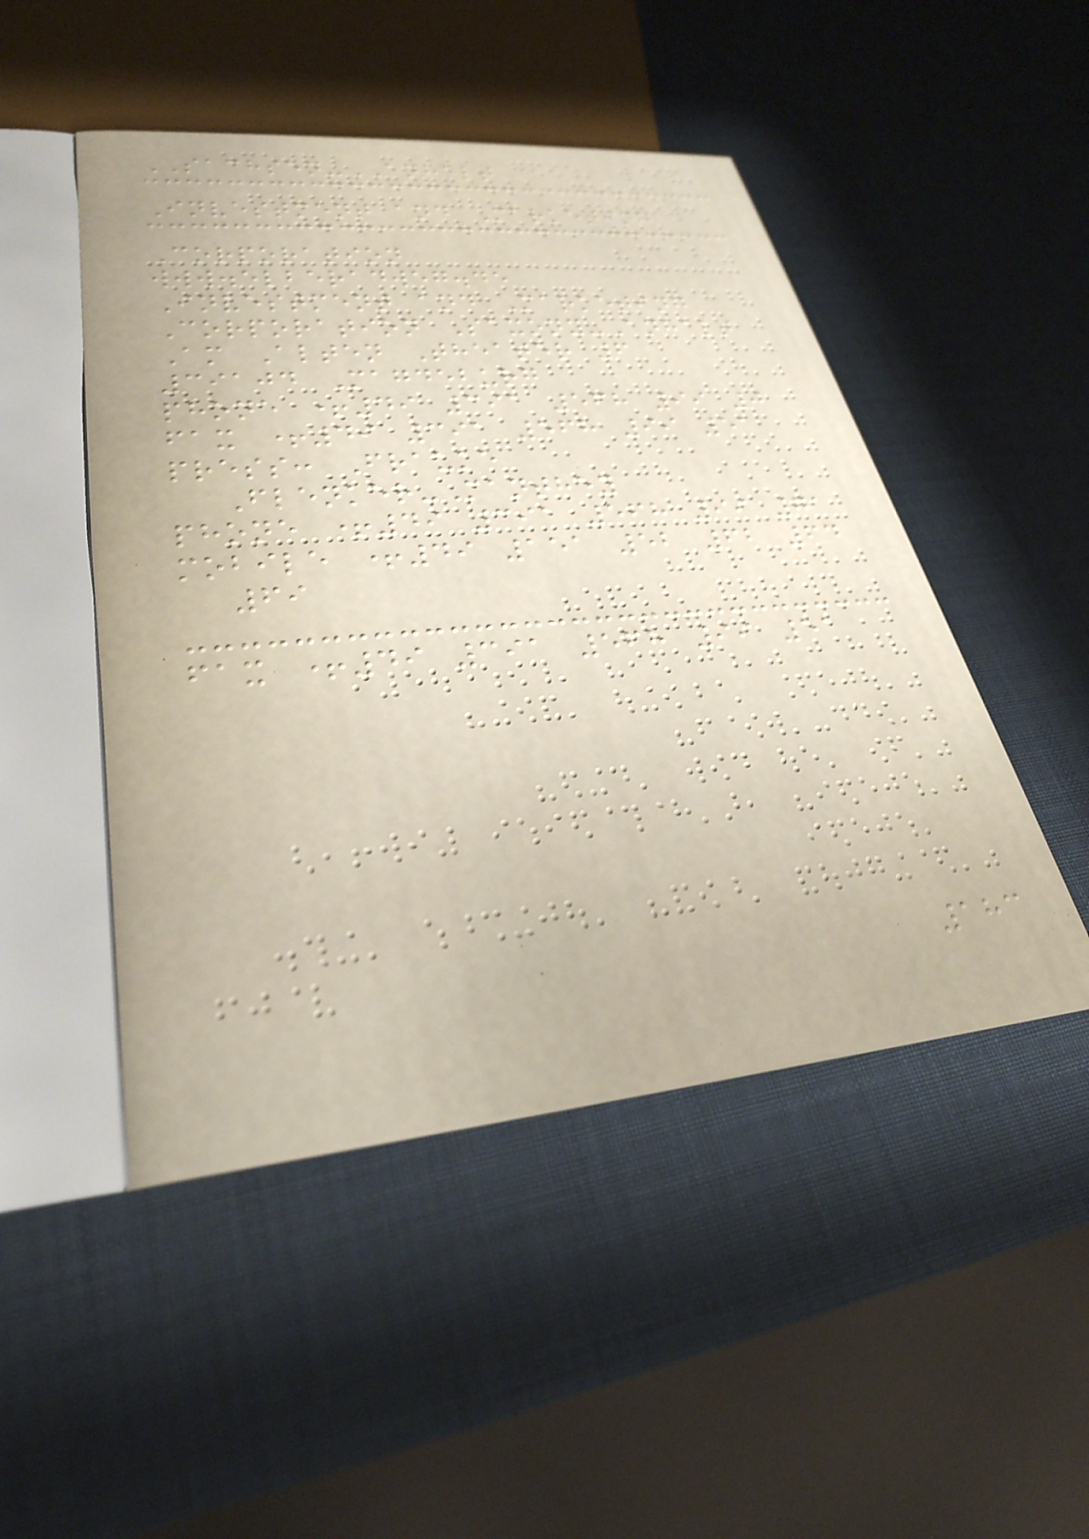SACHSEN-ANHALT
Investment and Marketing
Corporation
www.elberadweg.de
Investment and Marketing
Corporation Saxony-Anhalt
Am Alten Theater 6
39104 Magdeburg
phone +49 391 568 99 0
fax +49 391 568 99 51
press: Frauke
Flenker-Manthey
phone +49 391 568 99 71
mobile +49 151 52 62 64
69
fax +49 391 568 99 51
183
